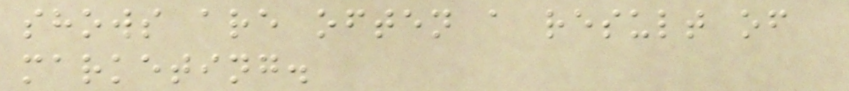shows are often a result of
marketing.
